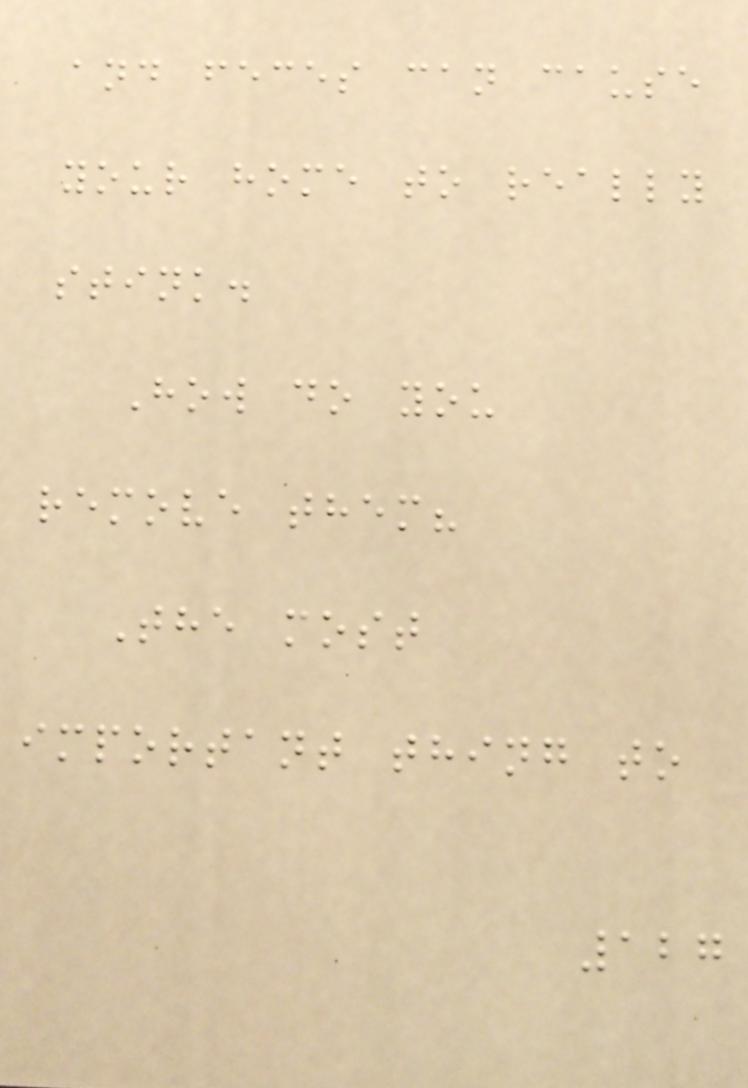and feces can cause
your home to really
stink.
How do you
remove them?
The most
important thing to
127
